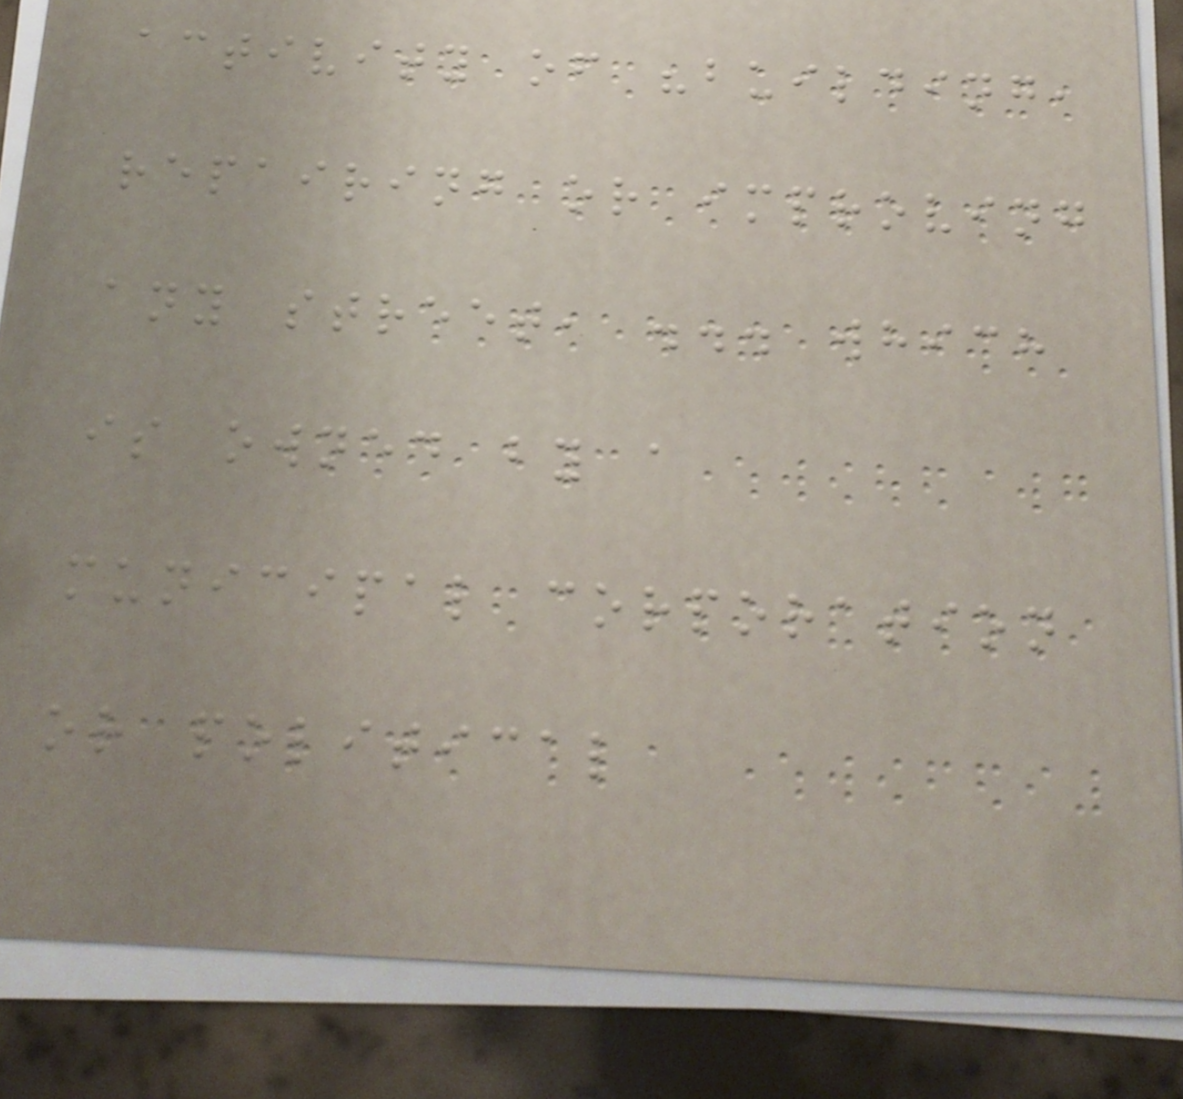activity of "building,
repairing or improving
any street, ... which
is owned by a
municipal corporation
or political
